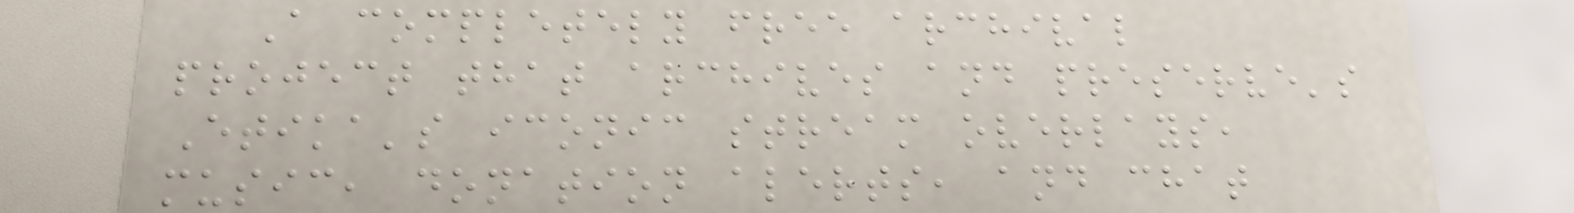A completely free archival
project that archives and preserve's
Etika's iconic stream overlays,
music, donation alerts, and chat
